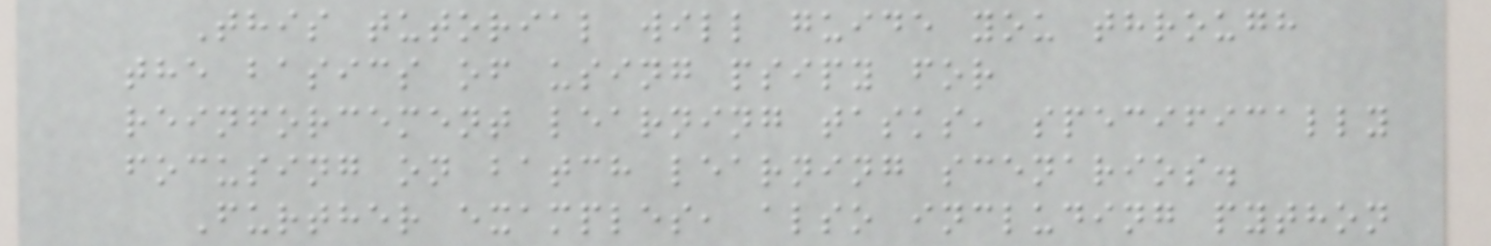This tutorial will guide you through
the basics of using psipy for
reinforcement learning tasks, specifically
focusing on batch learning scenarios.
Further examples, also including python
